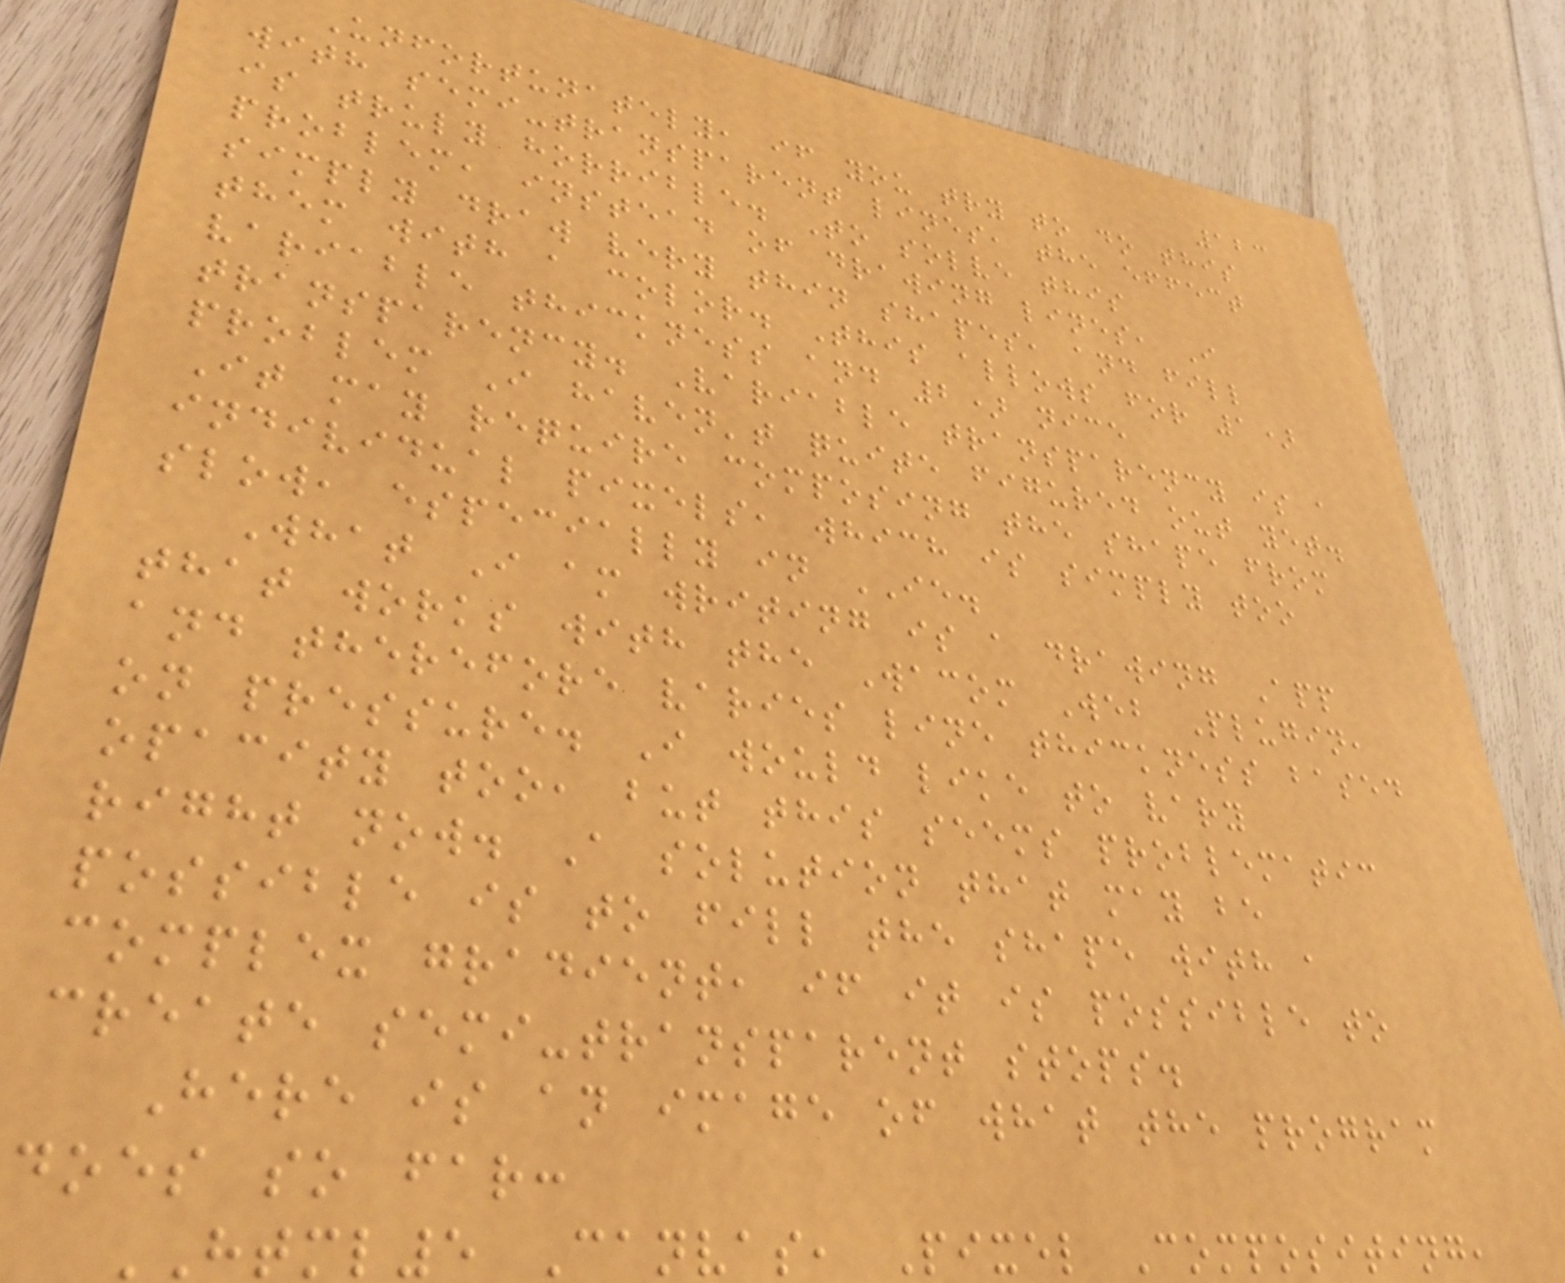123
Unfortunately, if you try to do this
with semi-transparent lines, the effect
is truly horrible. To solve this
problem, instead of drawing lines, I
simply draw very thin shapes, and fill
them with a color. This allows for 1)
variable thickness and 2) nice
transparency. Variable transparency is a
problem I haven't quite figured out yet.
It may require composing the shape from
individual pixels, which is simply too
slow, especially in IE.
What I am writing is a drawing App
that works with the Wacom Web Plugin,
and therefore varies line thickness based
on pressure. I would like to vary
opacity too, but this seems problematic
right now. A solution that may be
possible is to fill the shape with a
complex gradient, if it is possible to
create semi-transparent stops.
Here is an image of what the program
does so far:
HTML5 Canvas, Pixel Compositing,
